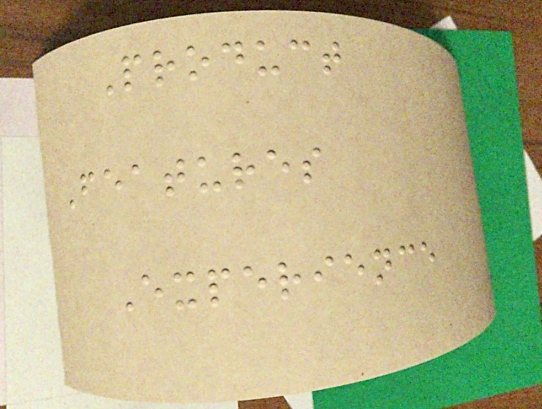Product
Features
Experience
